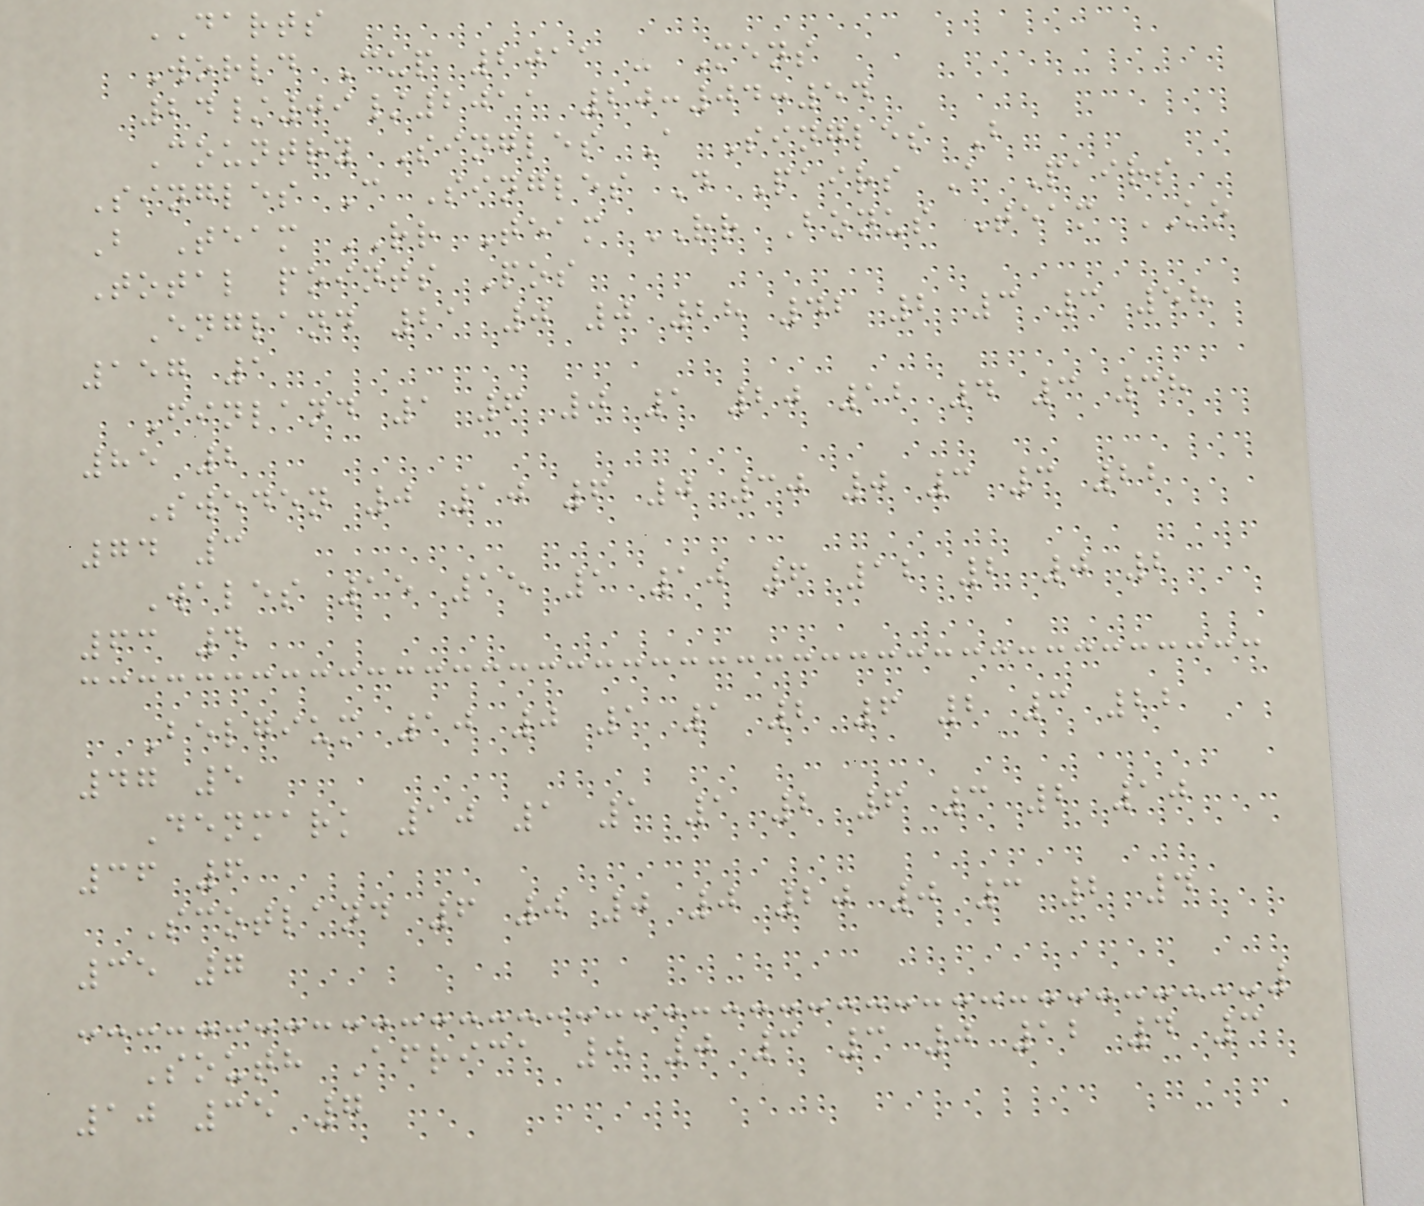DARTS
World Cup 2011 - Mens
24/09/2011 20:04:54
Country Singles A Singles B
Singles C Singles D Pairs A Pairs
B Team RR Team RR Bonus Team KO
Total points Pos
England 21 0 0 28 42 2 3 3 58
157 1
Finland 1 6 0 1 20 12 4 3 38
85 2
Sweden 0 10 6 0 30 0 3 3 22
74 3
Wales 15 15 1 10 6 12 2 0 2
63 4
Belgium 10 0 1 1 2 6 2 3 22
47 5
Denmark 10 1 1 1 2 6 3 2 10
36 6
Scotland 6 0 0 0 20 0 3 2 4
35 7
South Africa 0 0 3 3 0 12 4 3
10 35 7
